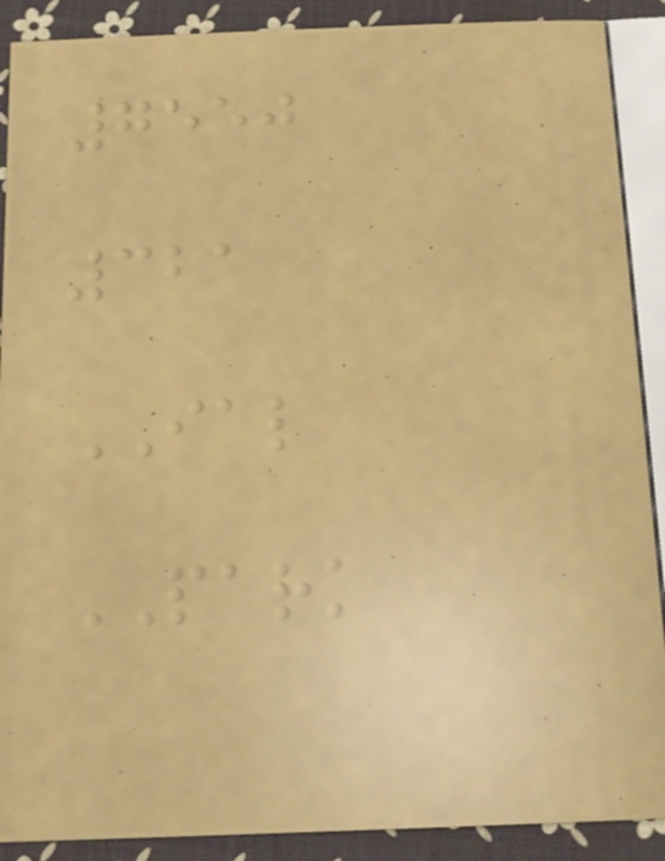7550
321
IAL
PARK
